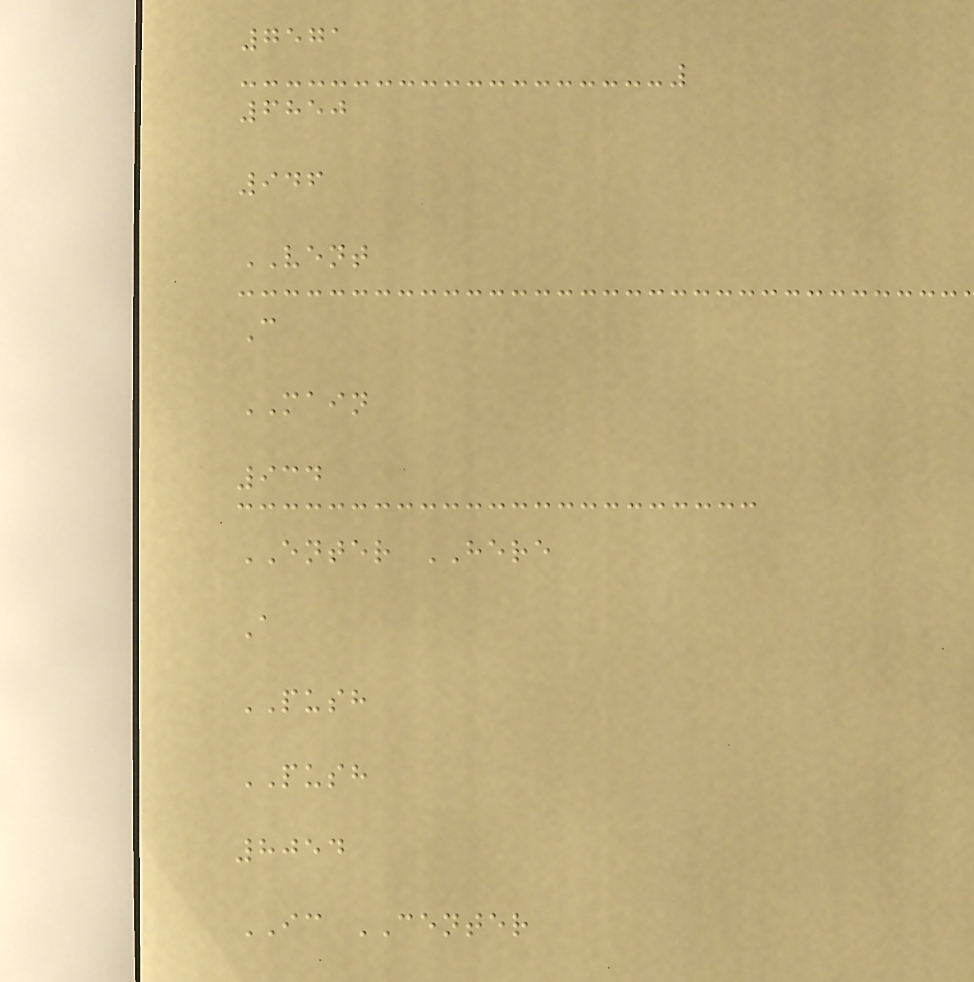7571
6850
946
VENT
C
MAIN
934
ENTER HERE
A
PUSH
PUSH
8054
IC CENTER
